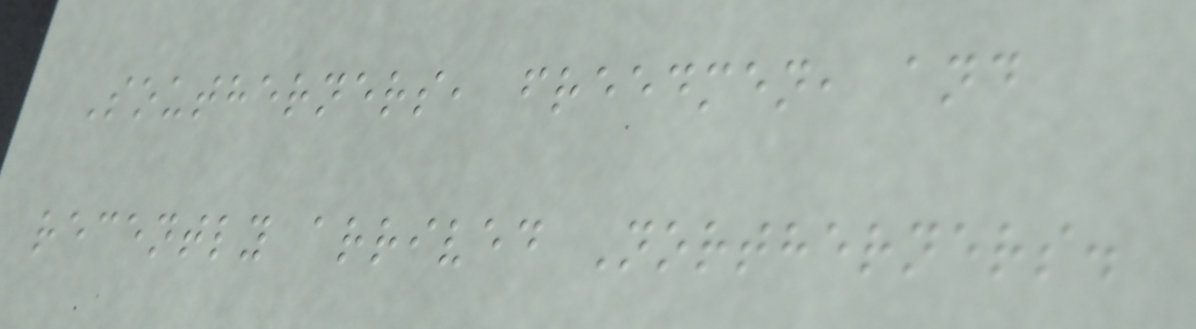Southerners, freedmen, and
recently arrived Northerners.
